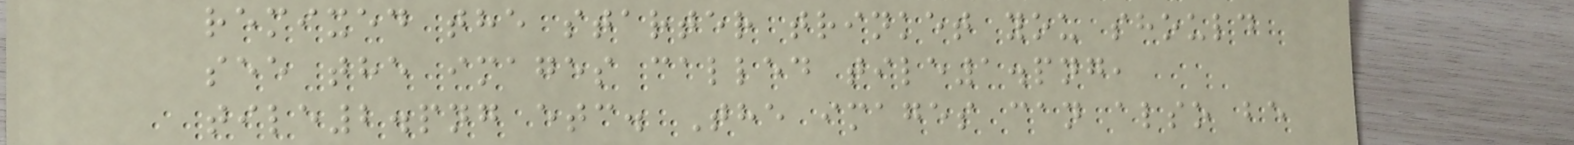remixed the starter trinket you should
see the images called tile1.png,
tile2.png etc. The images can also be
